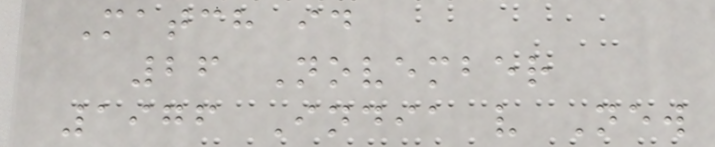Match id
26 November
1976 India v New
